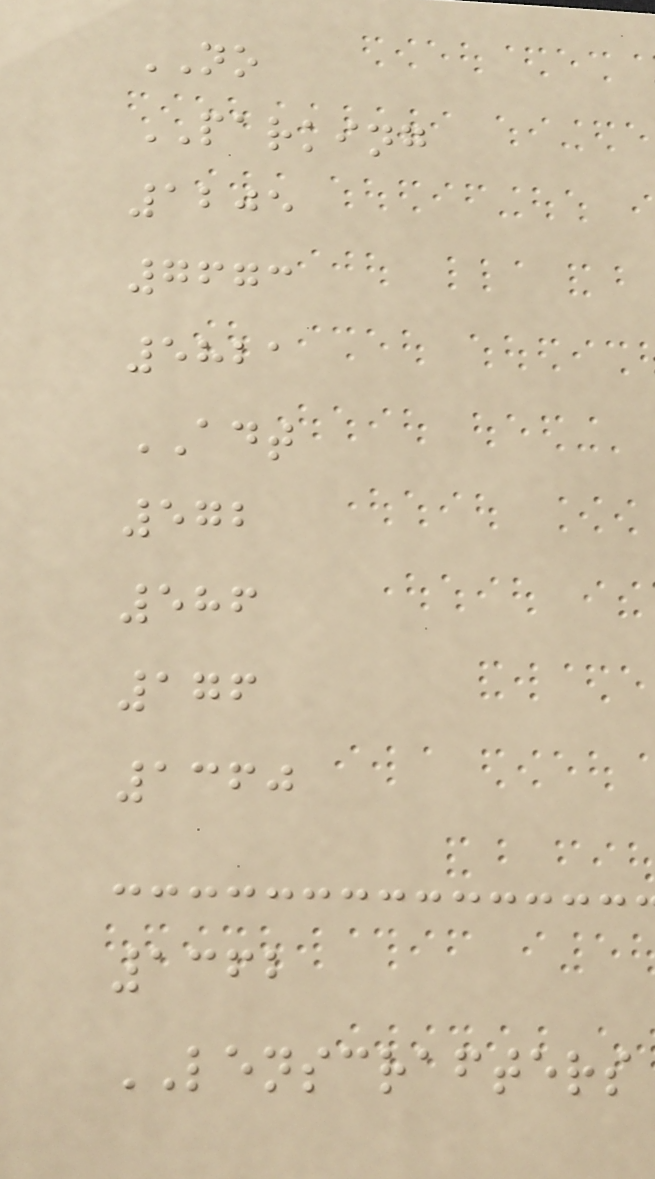NO
PARKING
1205
7673
5821
ADT
572
586
176
1360
1362
LENSCRAFTERS
